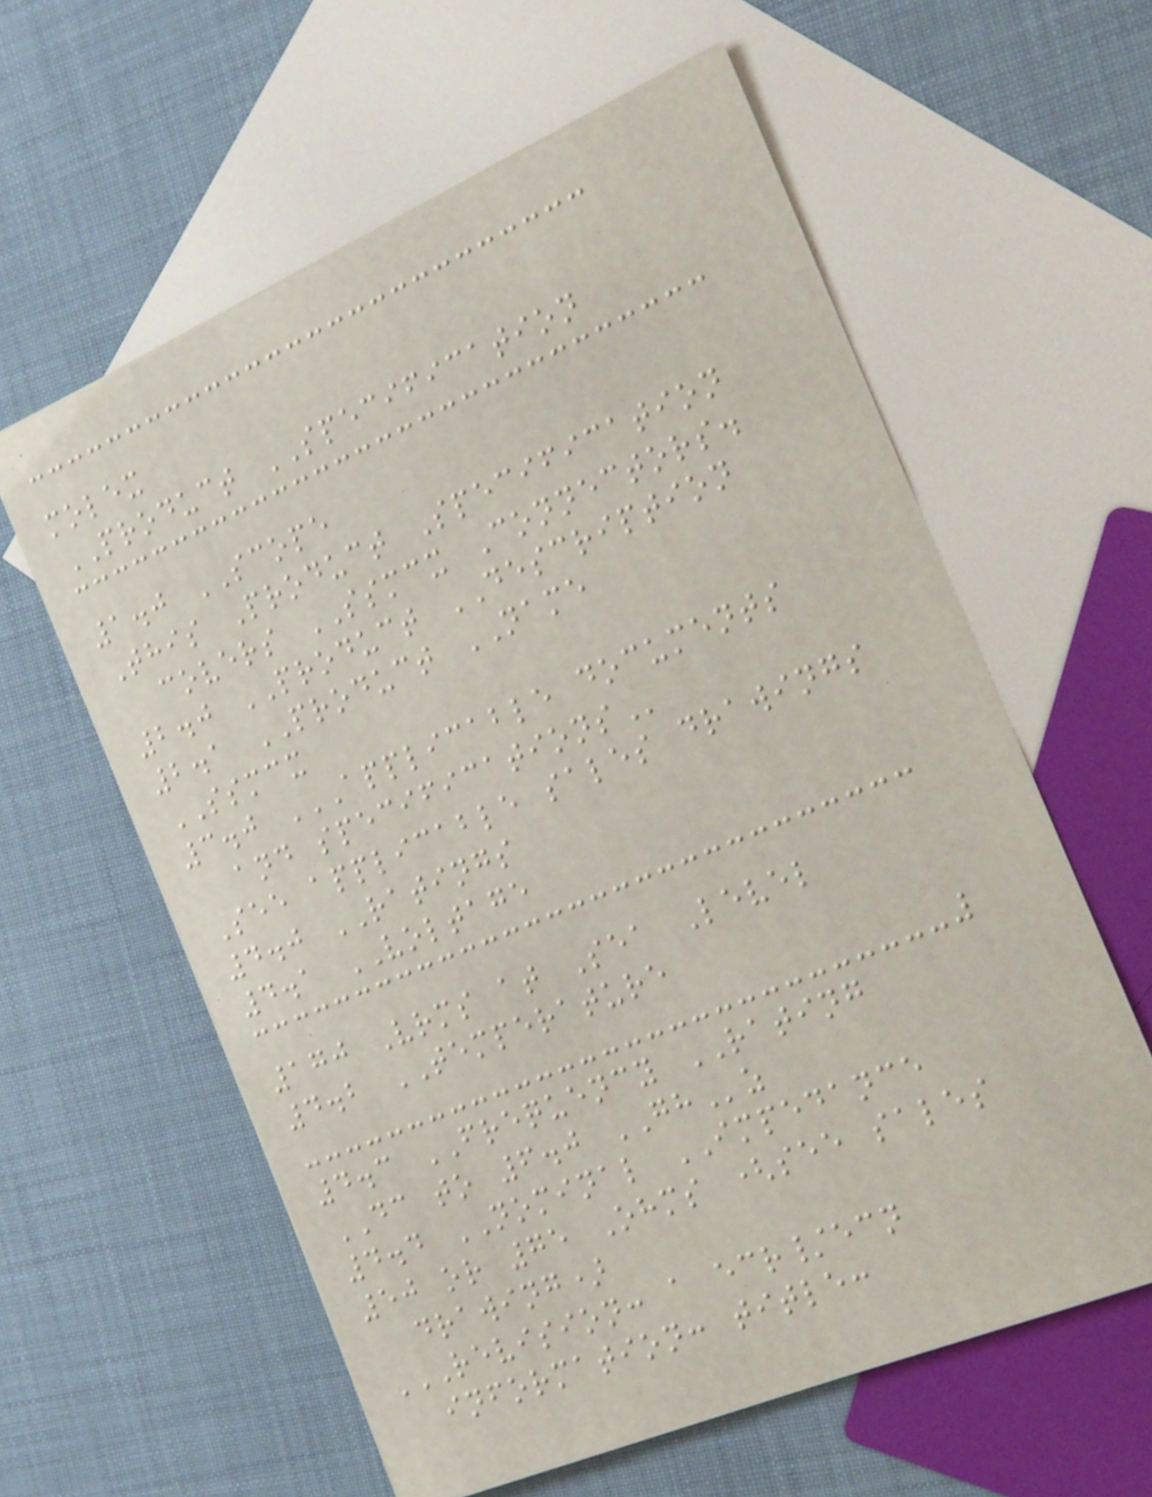molex
PRODUCT SPECIFICATION
1.0 SCOPE
This Product Specification
covers SSMCX Connectors.
2.0 PRODUCT DESCRIPTION
2.1 PRODUCT NAME
SSMCX
3.0 APPLICABLE DOCUMENTS
AND SPECIFICATIONS
See applicable sales drawings
4.0 RATINGS
4.1 VOLTAGE
170 Vrms at Sea Level
4.2 TEMPERATURE
4.3 FREQUENCY RATING
DC to 6.0 GHz
4.4 NOMINAL IMPEDANCE
50 or 75 Ohms (see sales
drawing)
REVISION: A ECR/ECN
INFORMATION: TITLE:
